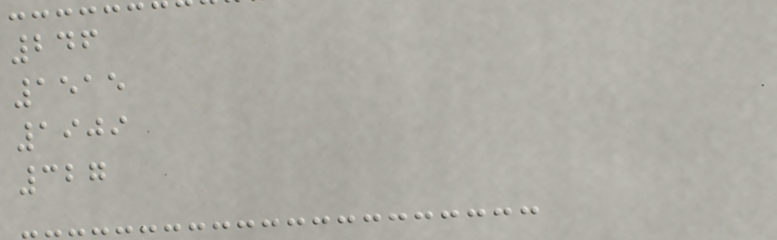246
1515
1909
327
